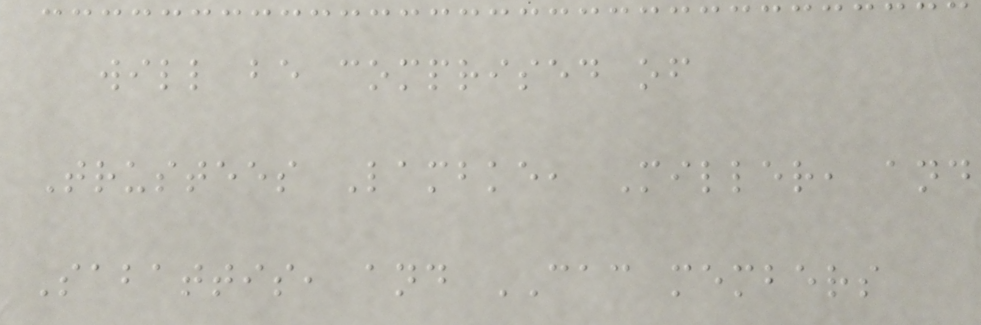will be comprised of
Trustees Lambke, Miller, and
Sabattis, and CAC members
